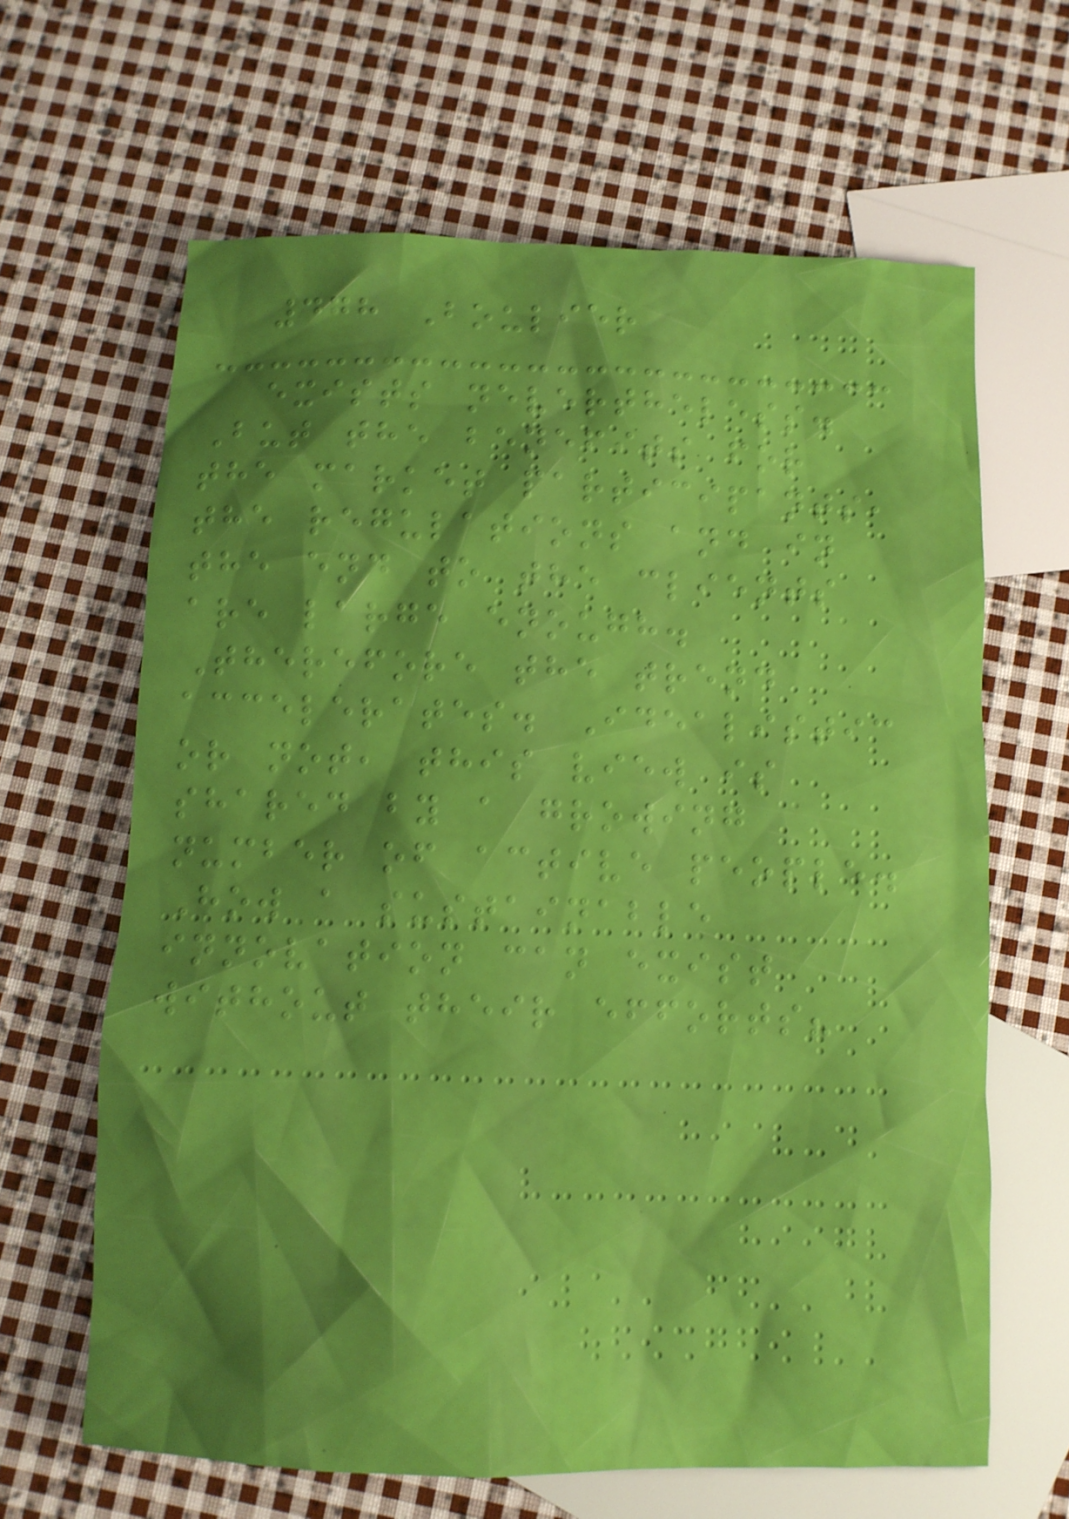478 Boulier
exists nevertheless.
But the benefits for
the market participants,
the regulations and in
the end to the clients
are large enough.
Therefore the trend
accelerates. Idealistic
or not, this view is
shared by a growing
number of active people.
How a sustainable
innovation can exist
without their efforts?
